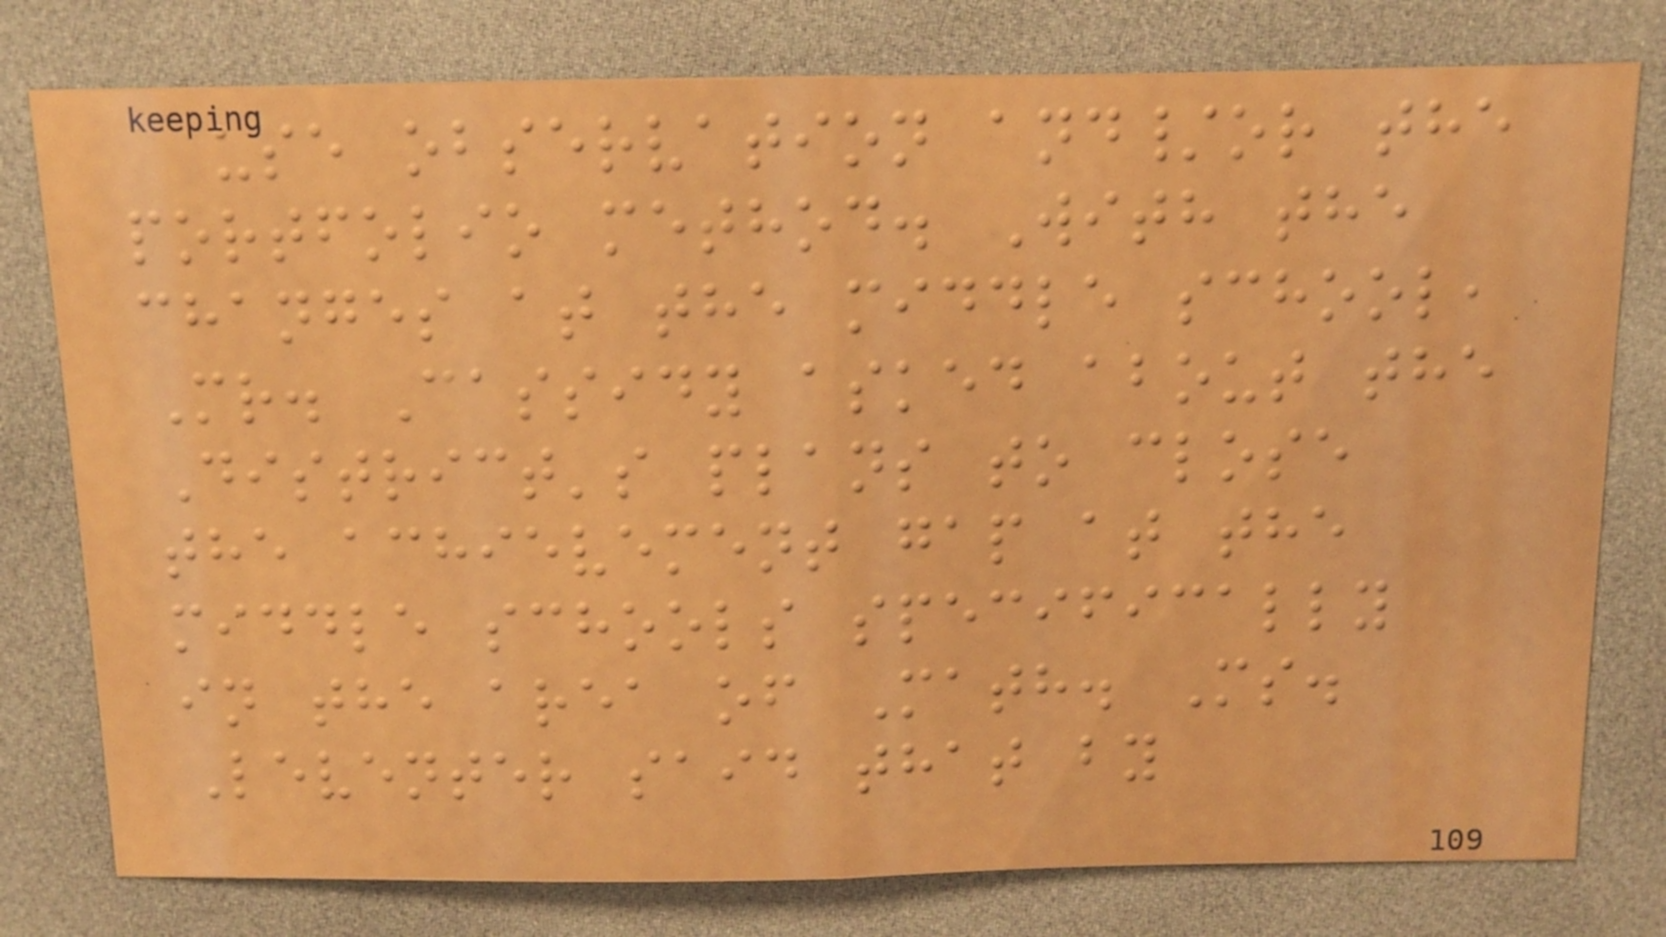use observation and/or the
portfolio method. With the
changes at the middle school,
Mr. Cassidy asked about the
District's plans to close
the achievement gap at the
middle schools specifically
in the area of Math. Ms.
Leventer said that by
